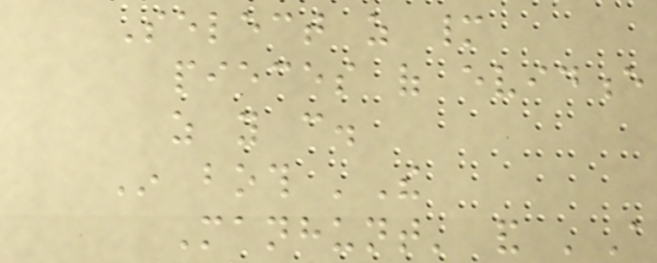Select as many
pieces of evidence
as you can.
In both 'The
Manhunt' and 'A
